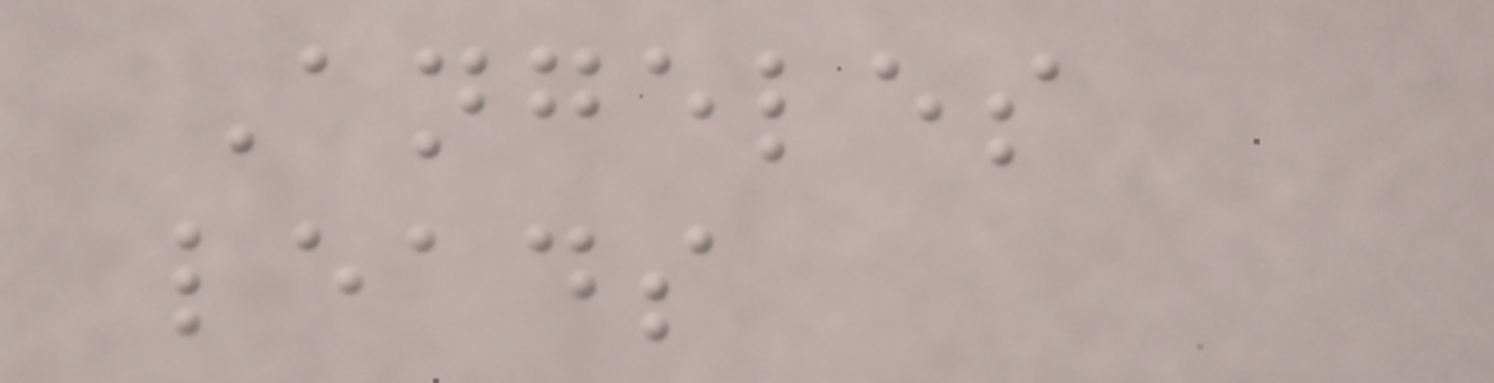Angeles
leads
